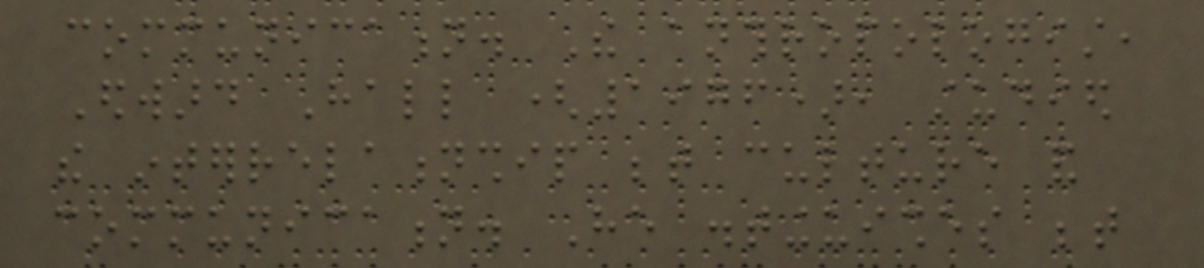communication. The anthropologist,
Edward Hall (1976), studied
the interrelationship between culture and
communication. He distinguishes between
